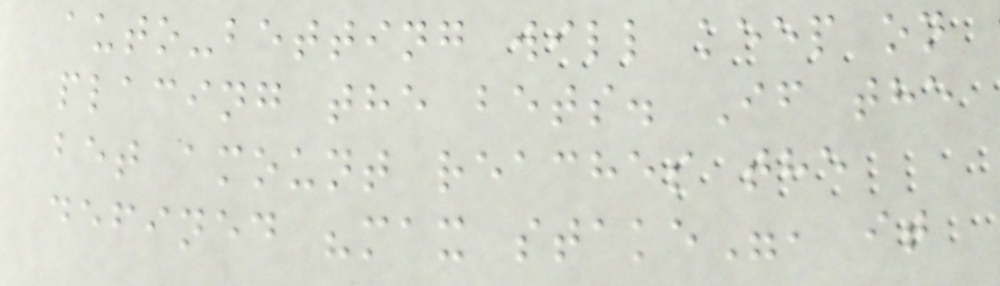auto-betting will keep on
placing the bets. If the
bet amount reaches the
defined "max stake", it
